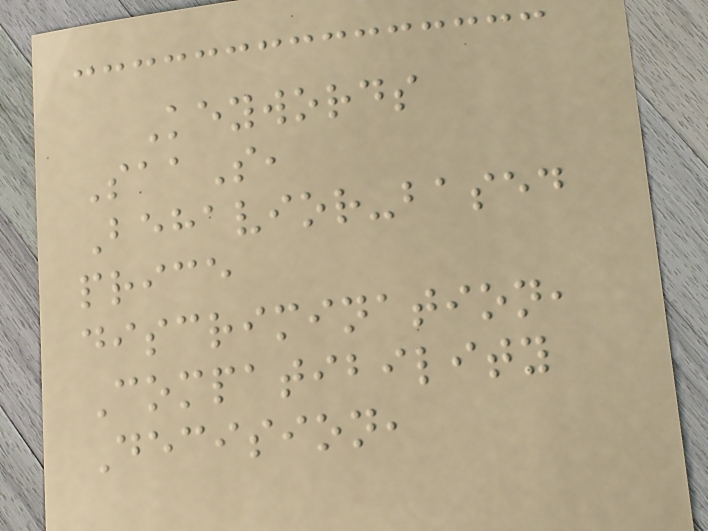Keywords
SaaS,
Behavior-based
price
discrimination,
Compatibility
Decision,
